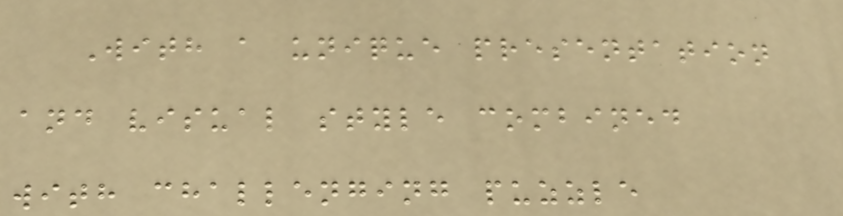With a unique presentation
and visual style combined
with challenging puzzle
